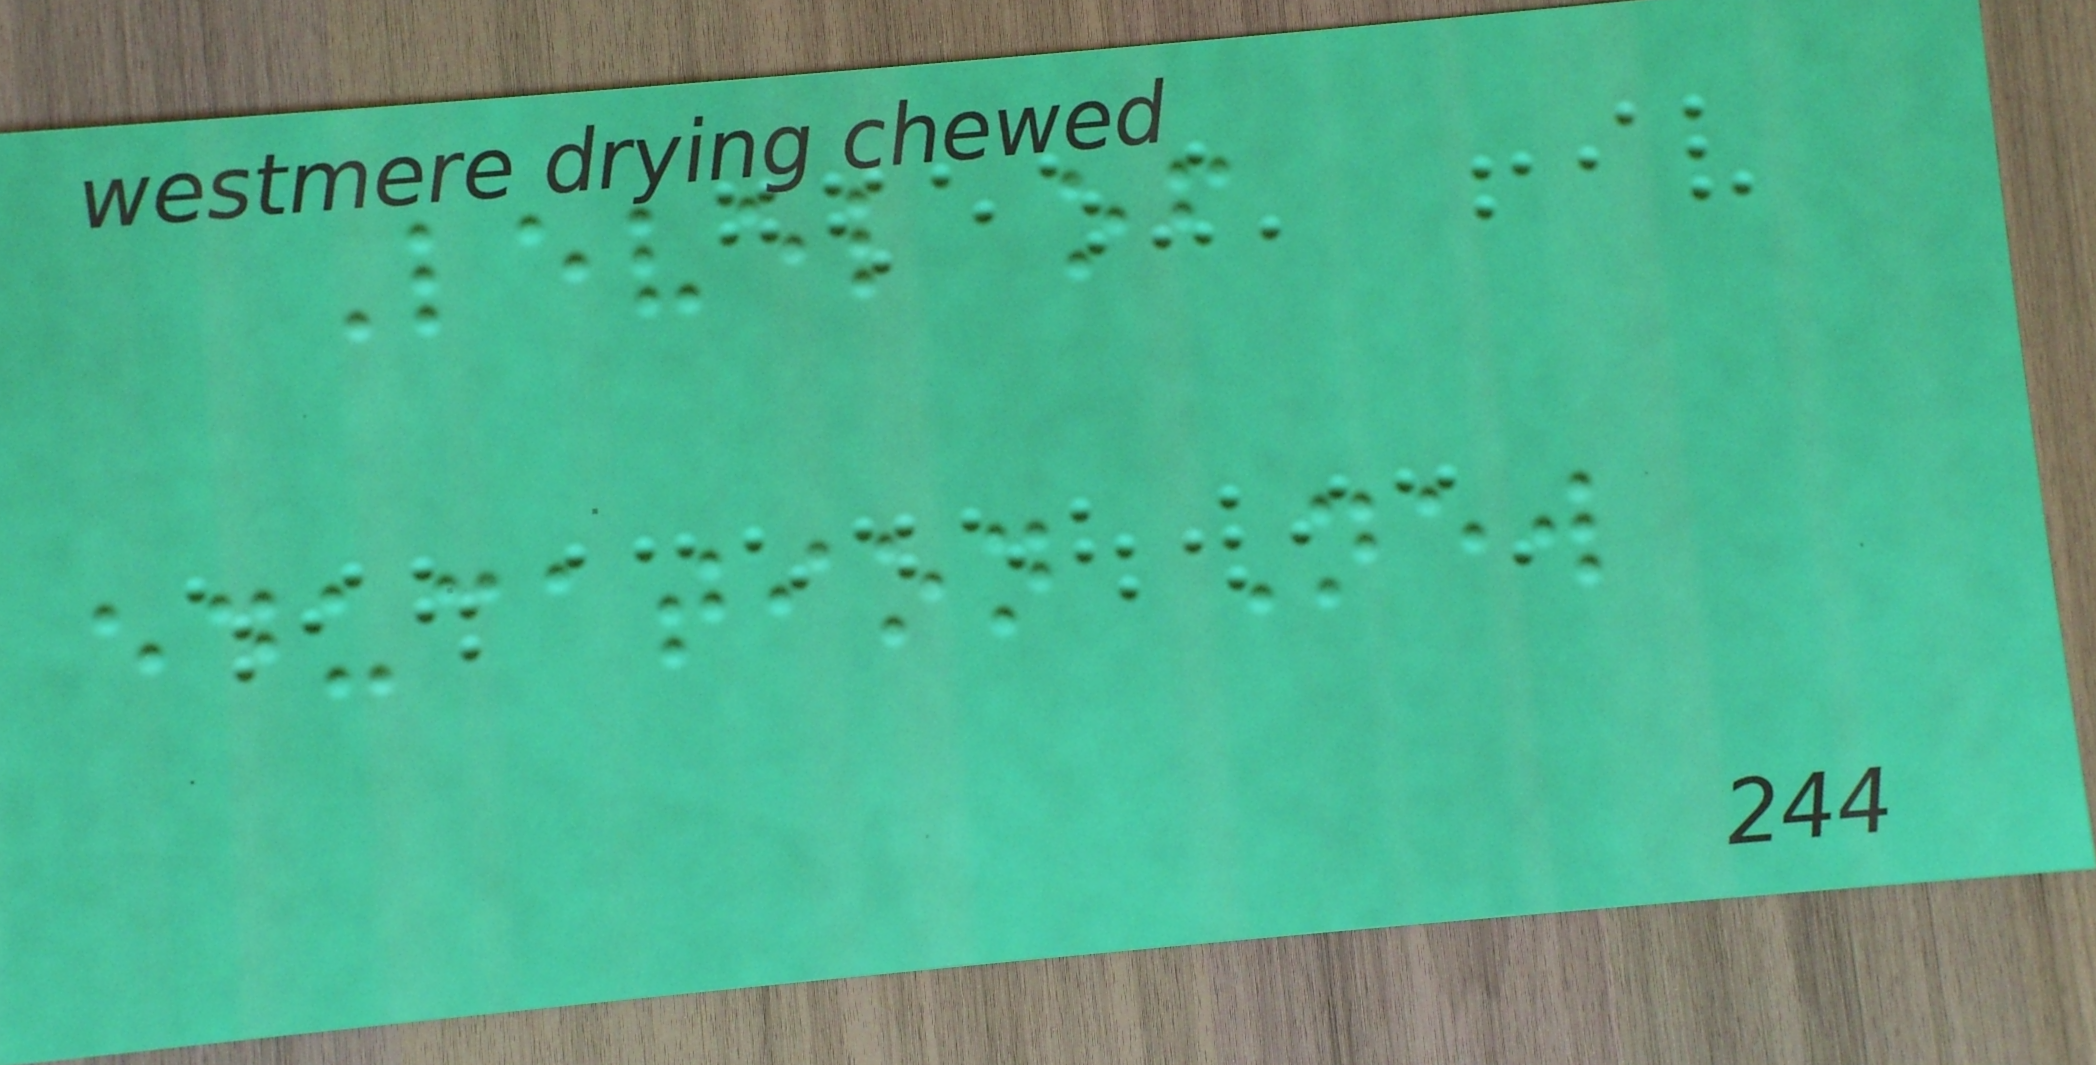Level of
education New
